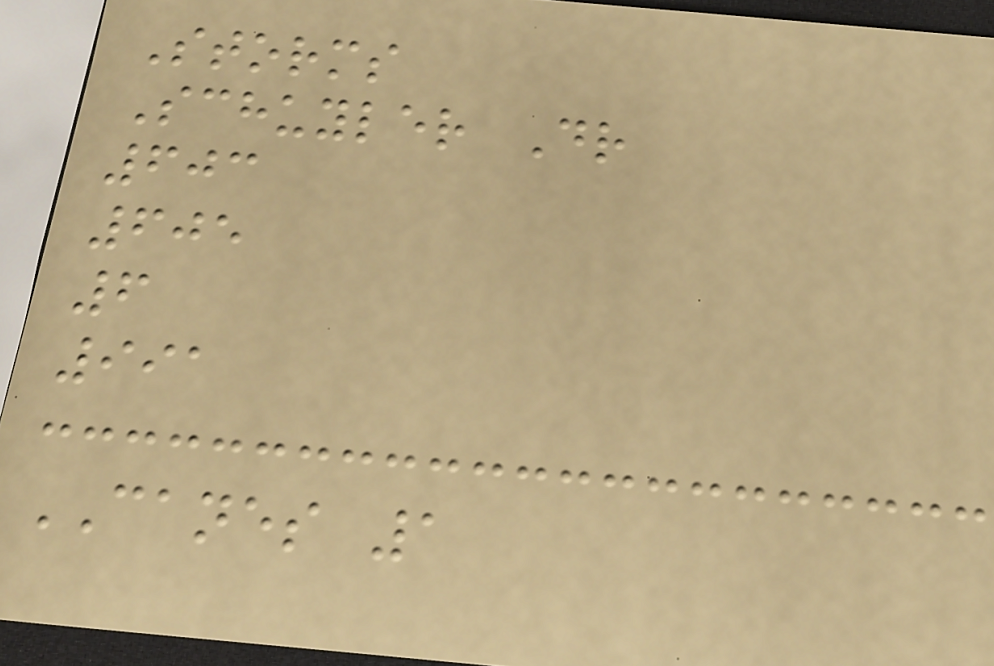Storms
Schuyler Dr
603
605
6
991
CANES 1
